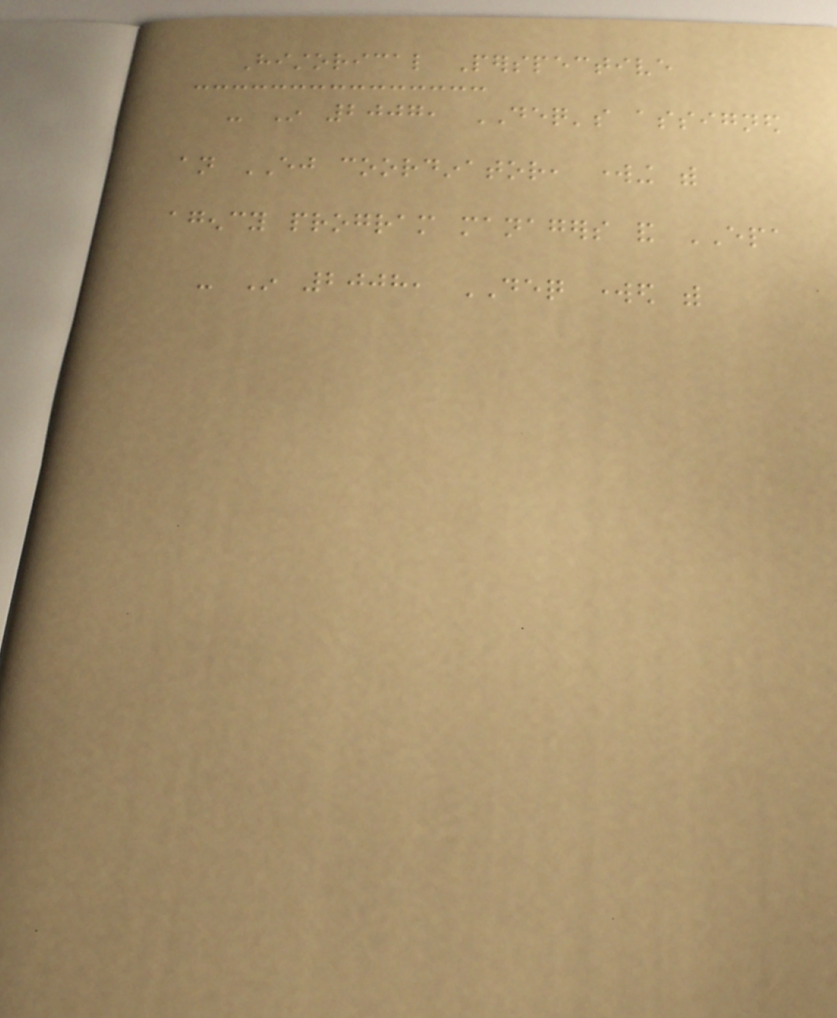Historical Perspective
- In 2007, DEQ's assigned
an EJ coordinator, working with
agency program managers and EPA
- In 2008, DEQ worked with
